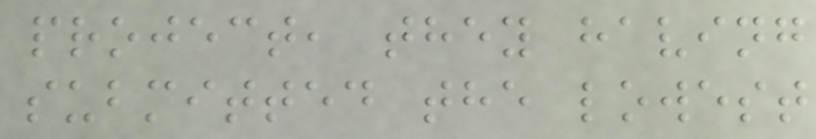project, they having
submitted the lowest
